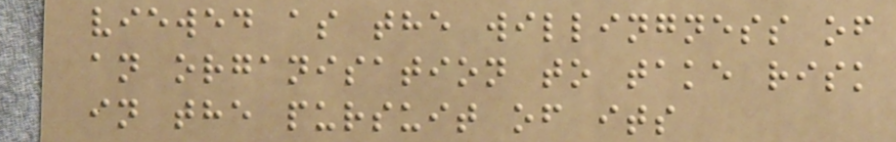viewed as the willingness of
an organisation to take risk
in the pursuit of its
